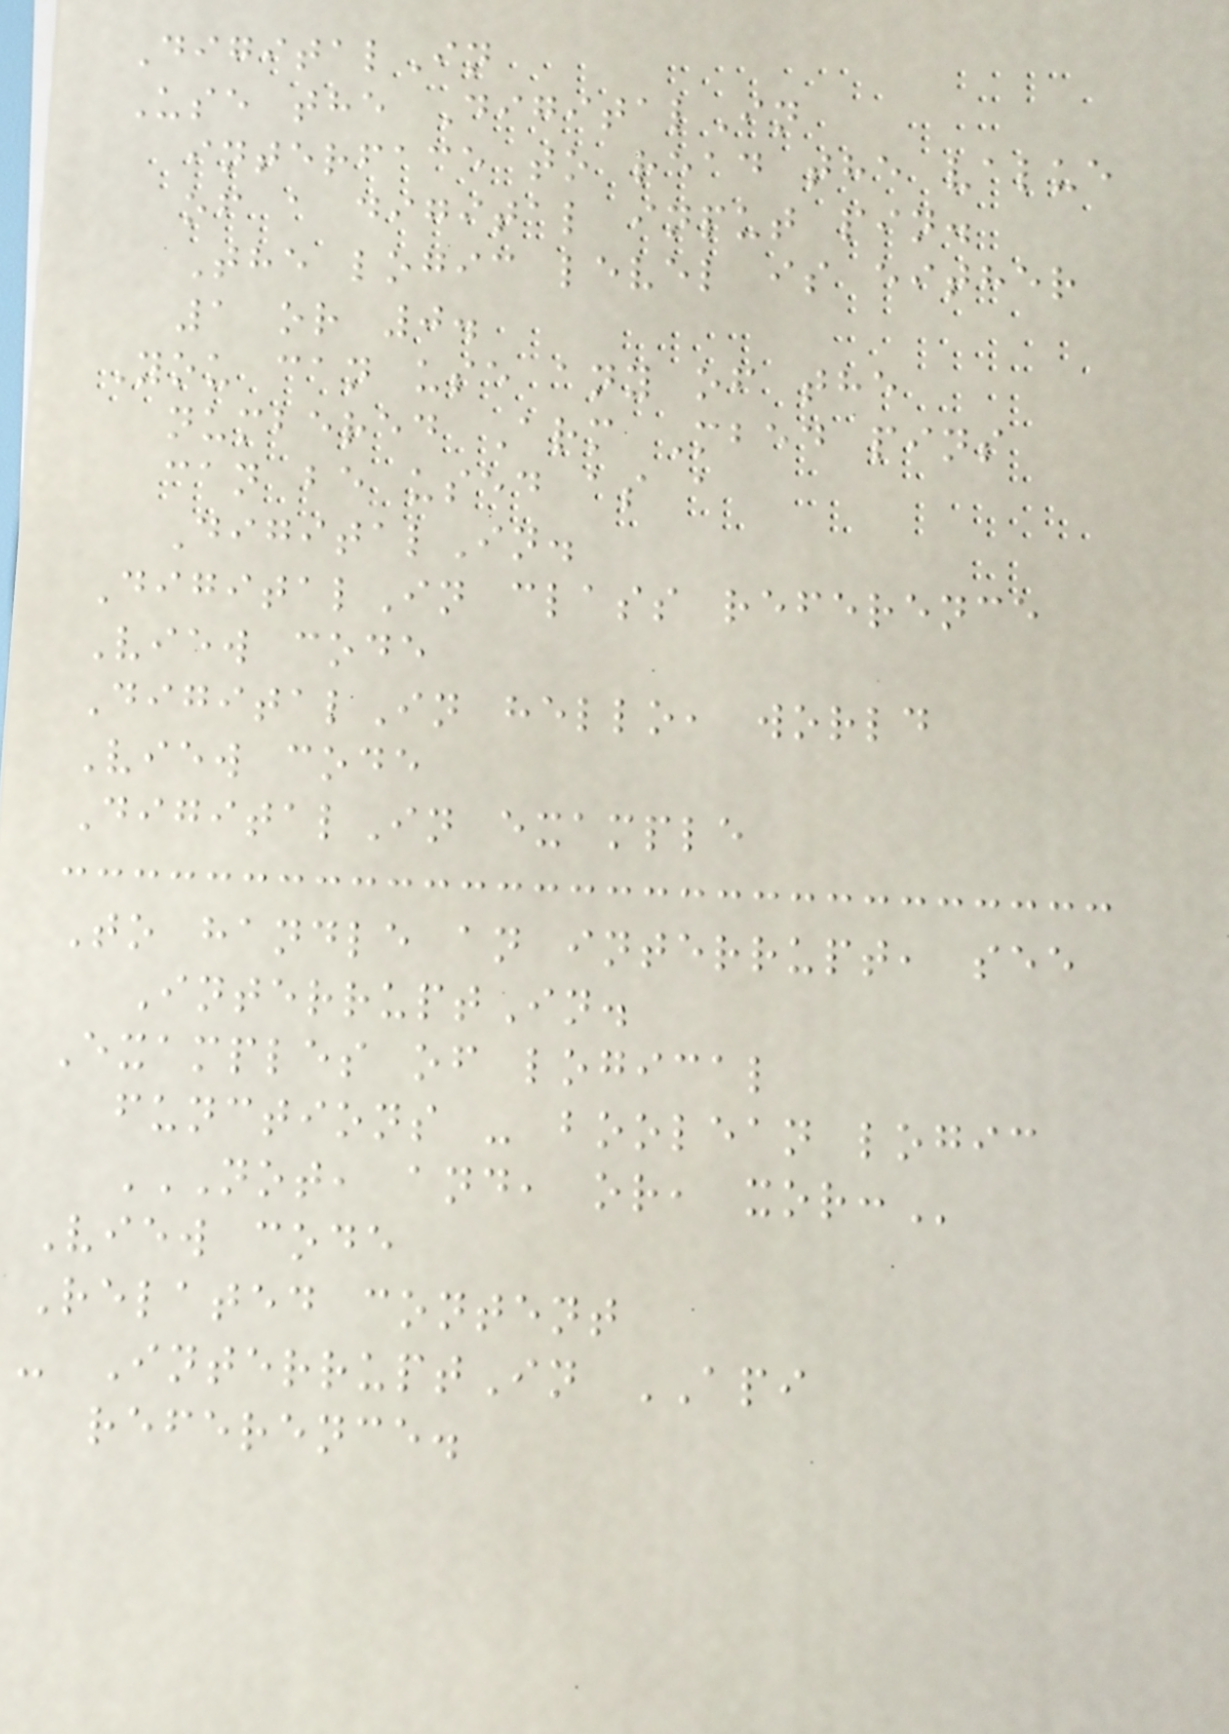DigitalIn
Use the DigitalIn
interface to read the value
of a digital input pin.
The logic level is either
1 or 0.
You can use any of the
numbered Arm Mbed pins
can be used as a
DigitalIn.
DigitalIn class reference
View code
DigitalIn hello, world
View code
DigitalIn example
To handle an interrupt, see
InterruptIn.
Examples of logical
functions - boolean logic
NOT, AND, OR, XOR:
View code
Related content
- InterruptIn API
reference.
